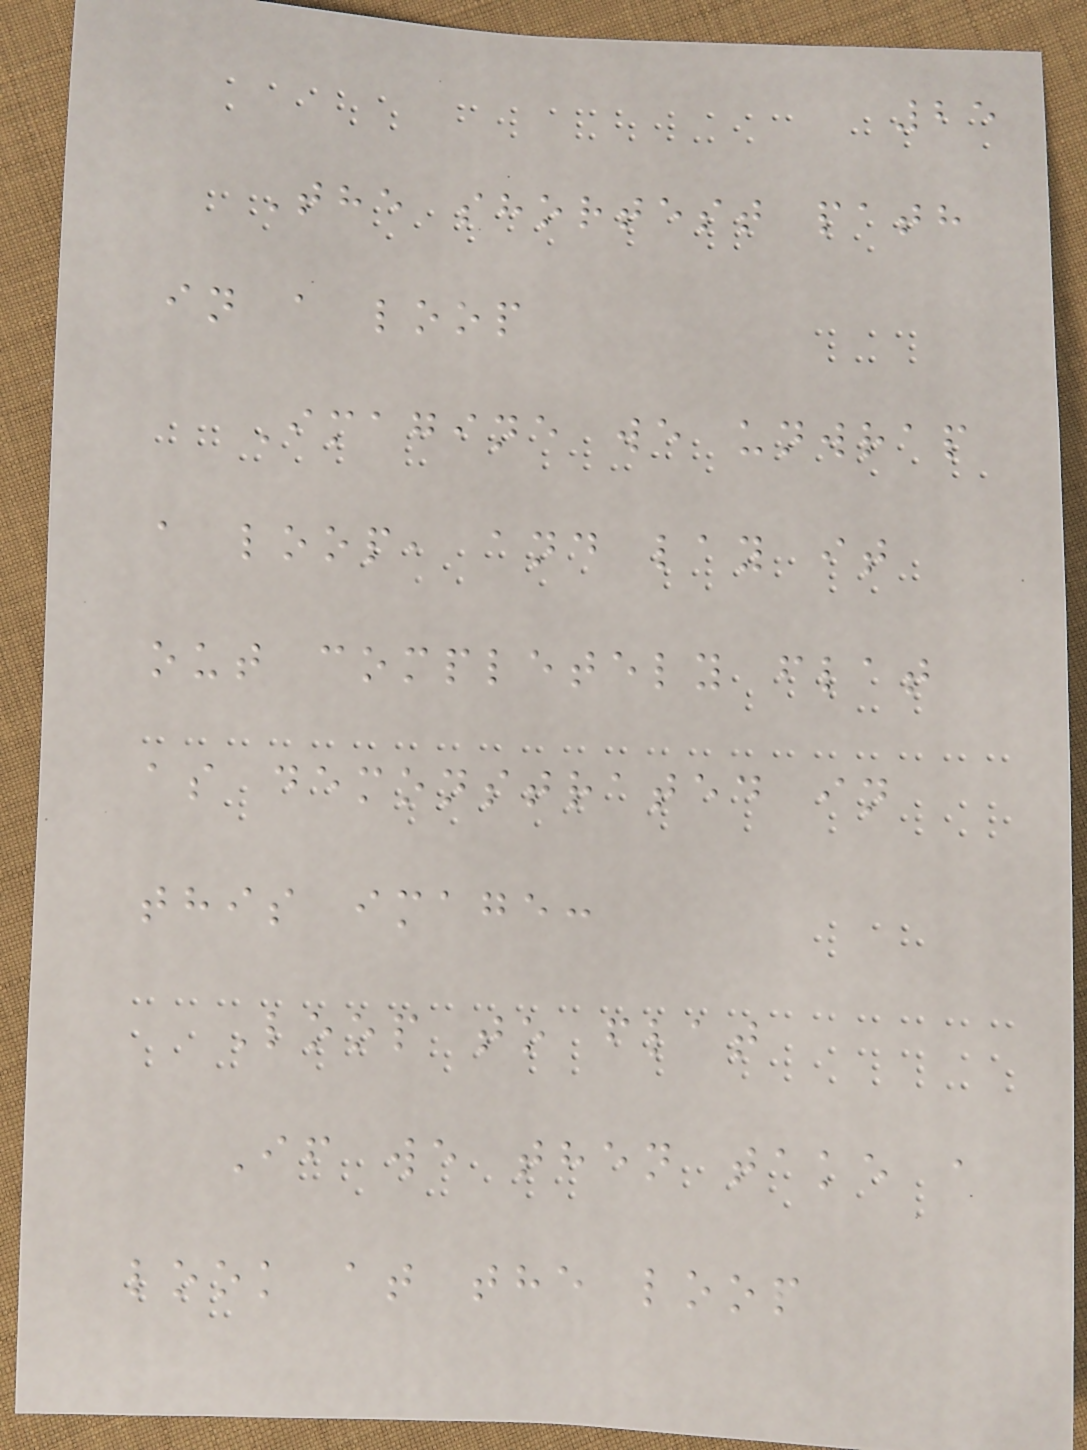25
The shortest path
in a loop
Imagine we unwrap
a loop, and lay it
out completely flat
as demonstrated in
this image:
Loop to flat
If we then take a
look at the loop
